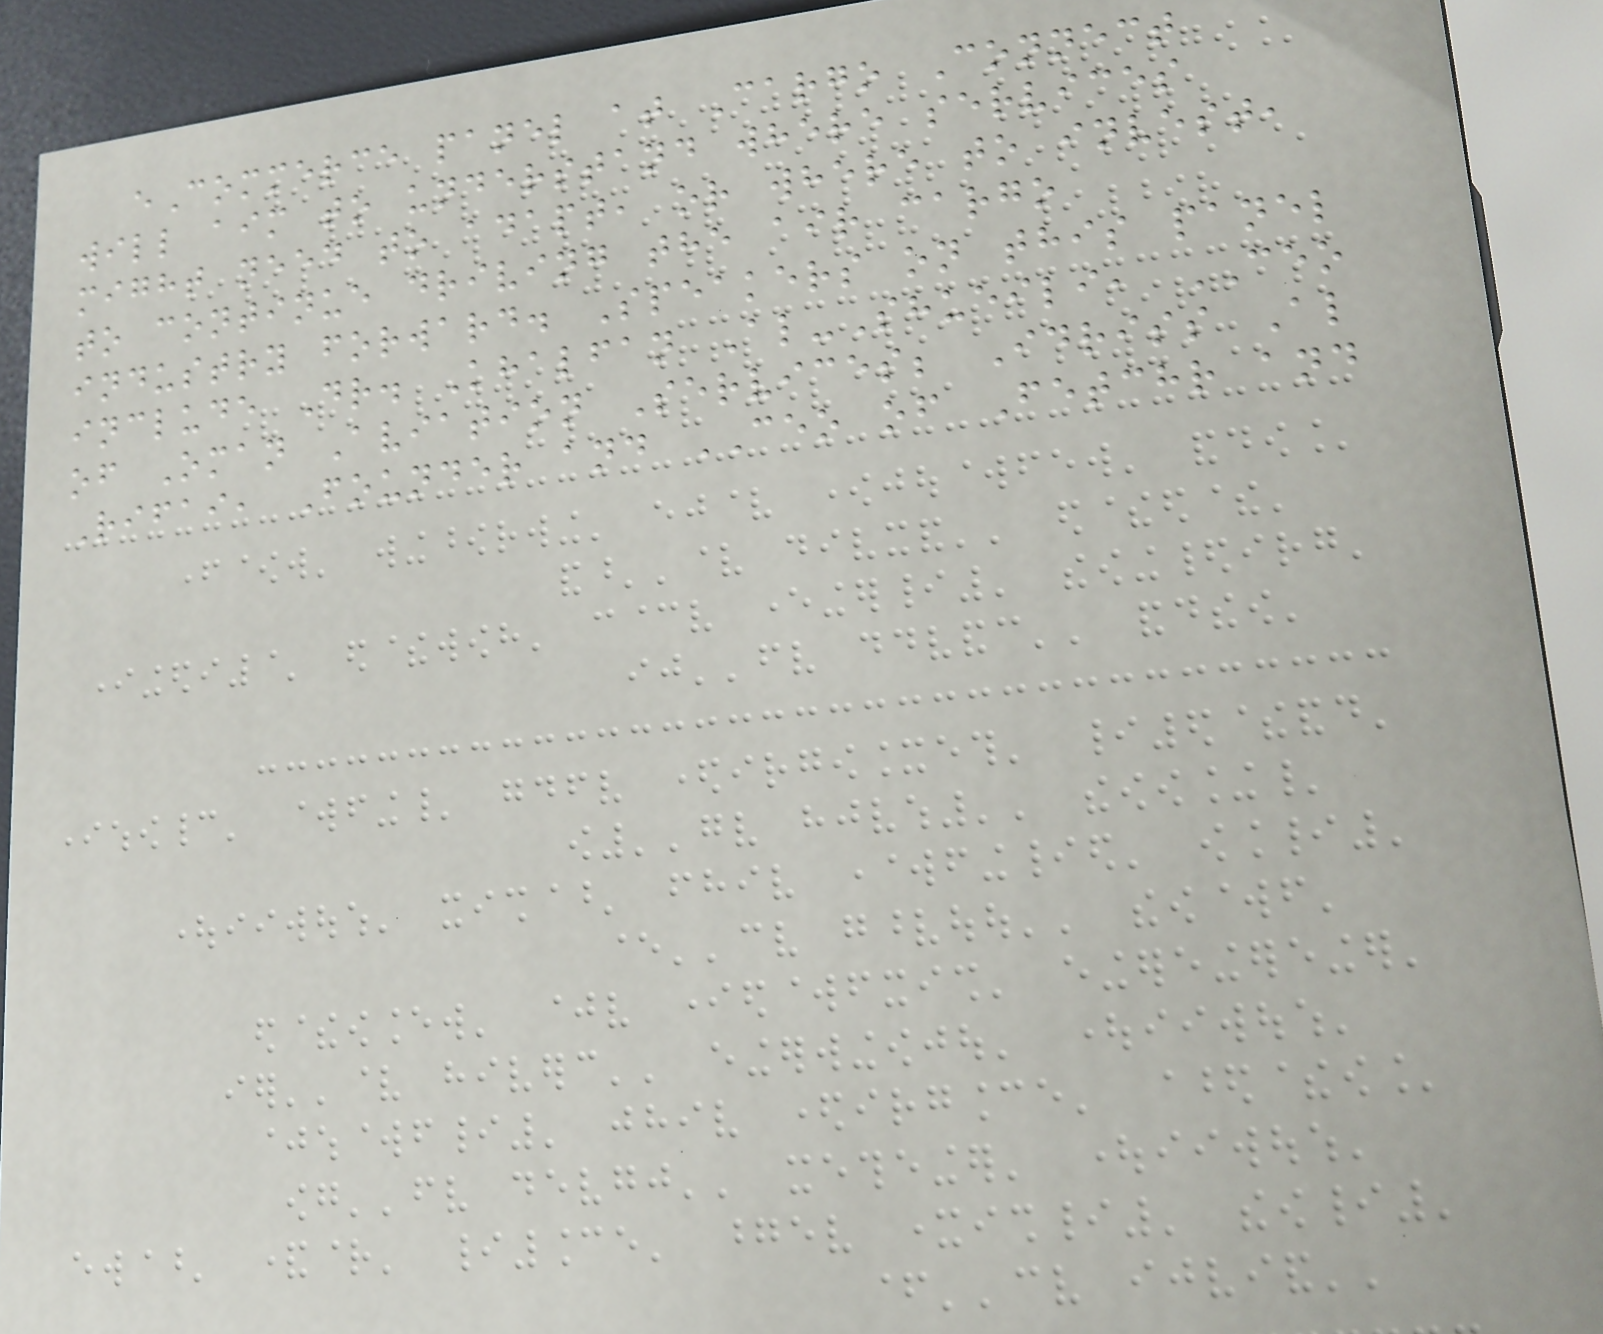eCommerce panel at Cargo Connect
will aim to understand where services
might need to adapt, or where to invest,
to continue driving the air cargo
industry forward. Speakers on this panel
include Dr. Khalfan Al-Shueili, CEO
of Oman Aviation Services; Idriss Al
Rifai, Founder and CEO of Fetchr and
